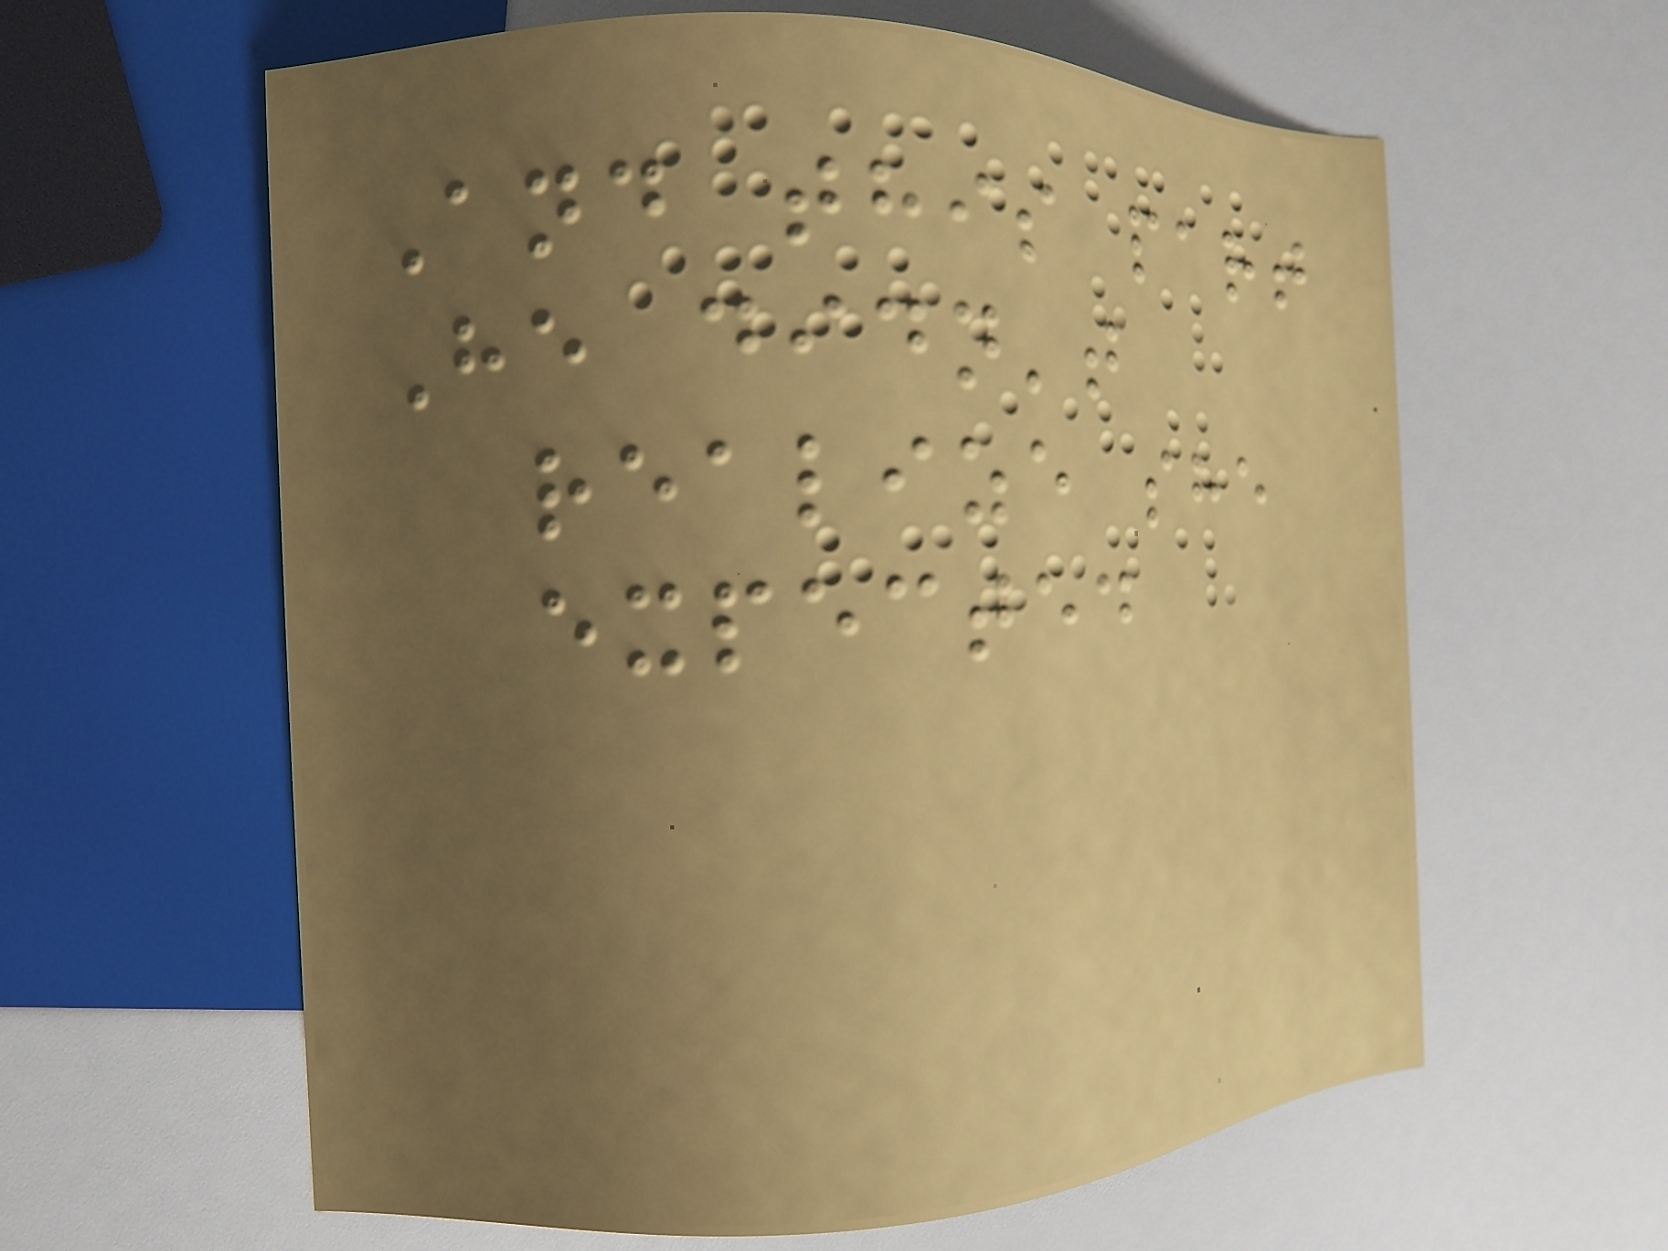And this part
He didn't
realize she
expected
